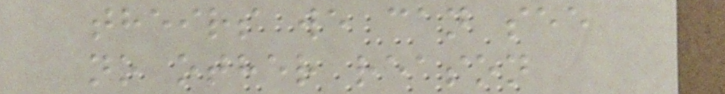theirs we can see
no other reason
